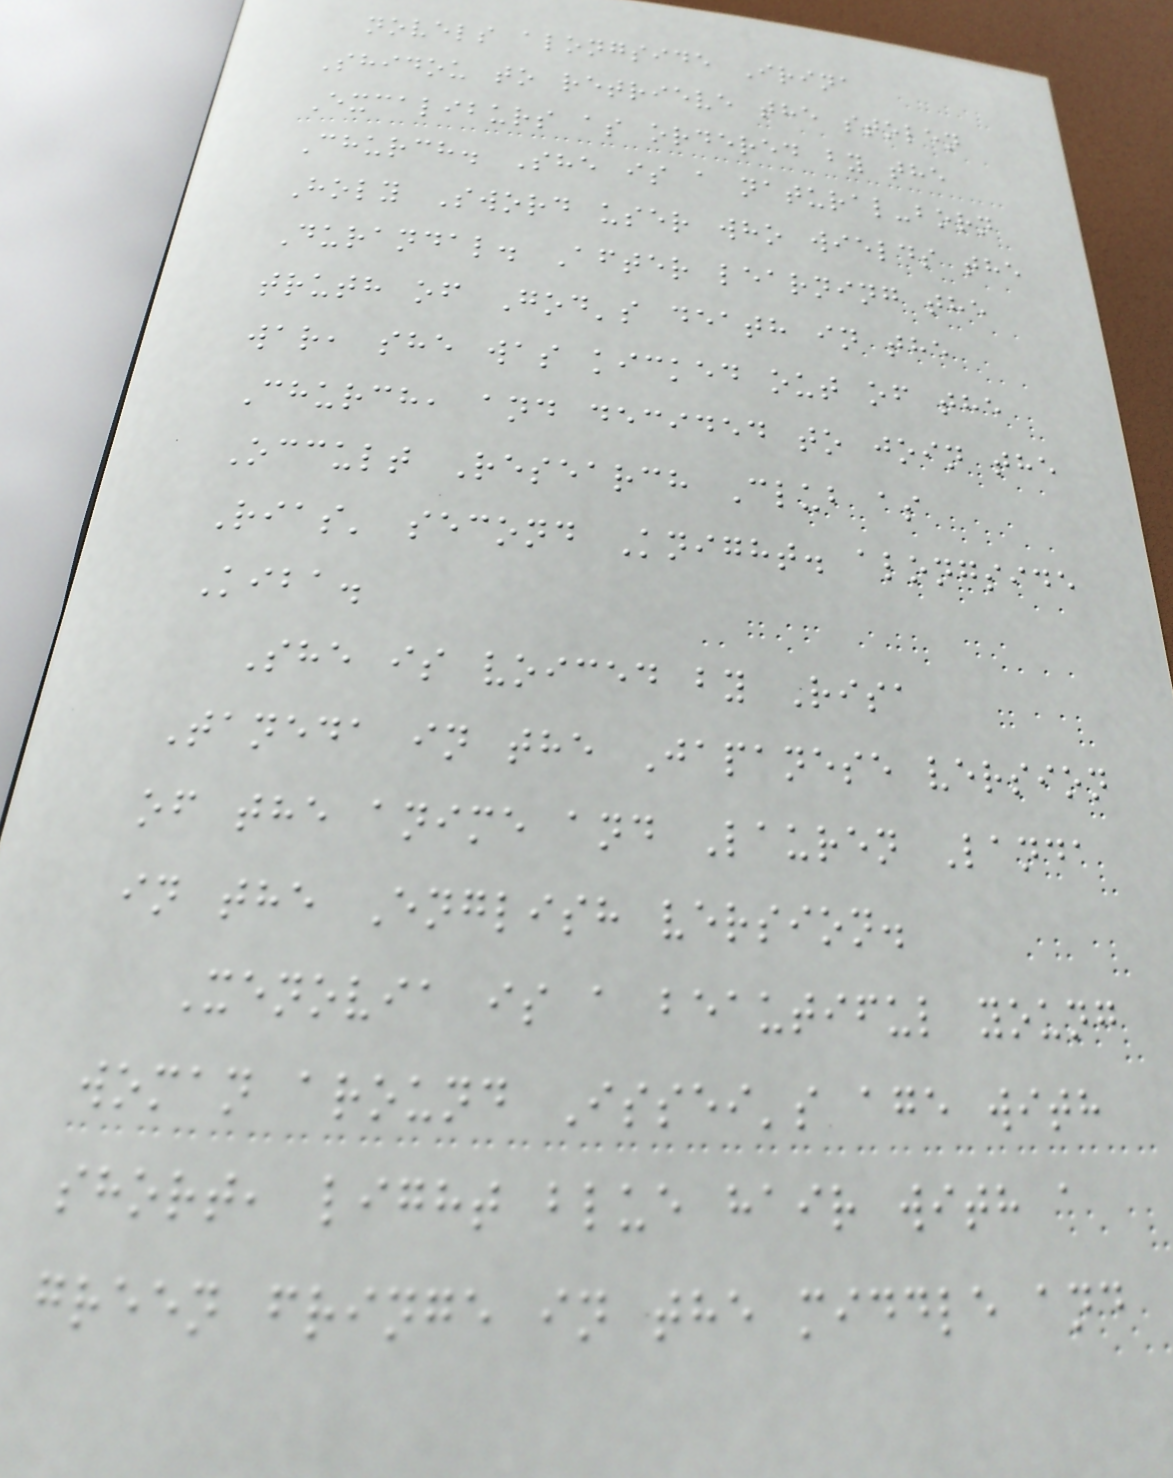novels alongside Irina
Shidou to retrieve the stolen
Excaliburs as ordered by the
Church. She is a natural-born
Holy Sword user who wields the
Durandal. After learning the
truth of God's death in the
war, she was kicked out of the
Church, and decided to join the
Occult Research Club as
Rias' second Knight. alongside
Kiba.
She is voiced by Risa
Taneda in the Japanese version
of the anime and Lauren Landa
in the English version.
Xenovia is a beautiful young
woman around Issei's age with
short, light blue hair with a
green fringe in the middle and
